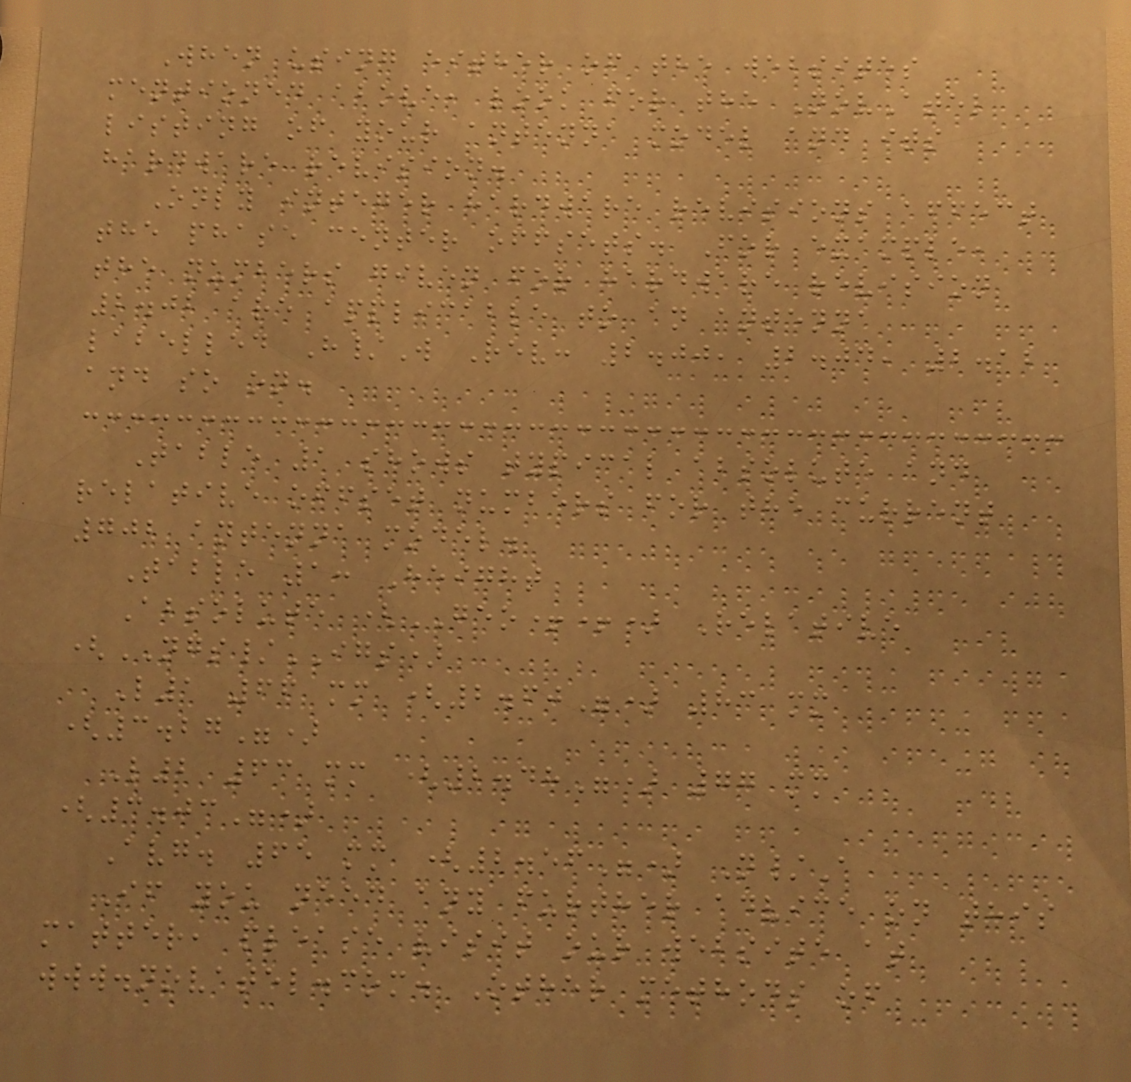When using either of the websites
mentioned above, look for the NovAtel
listing of your antenna model and its
hardware revision.
Only integer hardware revisions affect
the phase center offsets. For example,
the numbers given for hardware revision
2.02 are applicable to an antenna
labelled H/W Rev: 2.00, 2.04, 2.12
and so on.
Table 1 shows typical absolute and
relative offset numbers for the current
702 antenna model.
Table 1: Height
Absolute (GEO++) Relative
(NGS/IGS)
L1 66 mm (2.60") 83 mm
(3.27")
L2 63 mm (2.48") 77 mm
(3.03")
Avg. 65 mm (2.56") N/A
If you need any further advice on this
matter, please visit our website at
www.novatel.com. Other methods of
